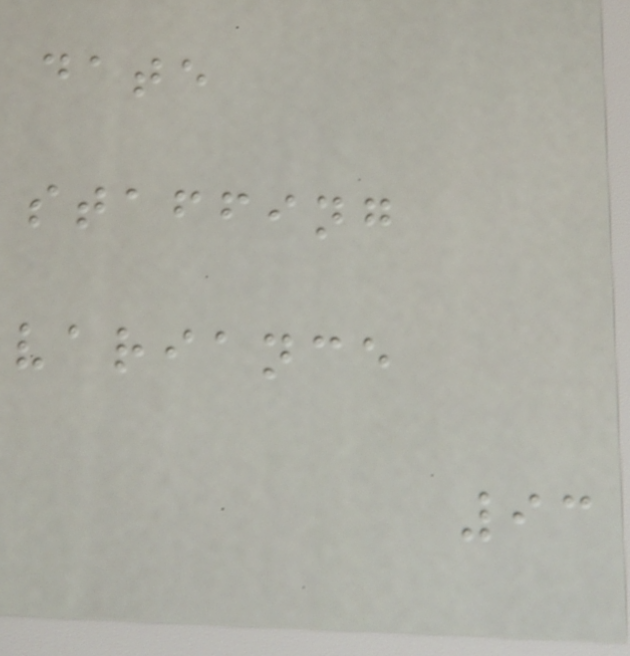date
staffing
variance
93
